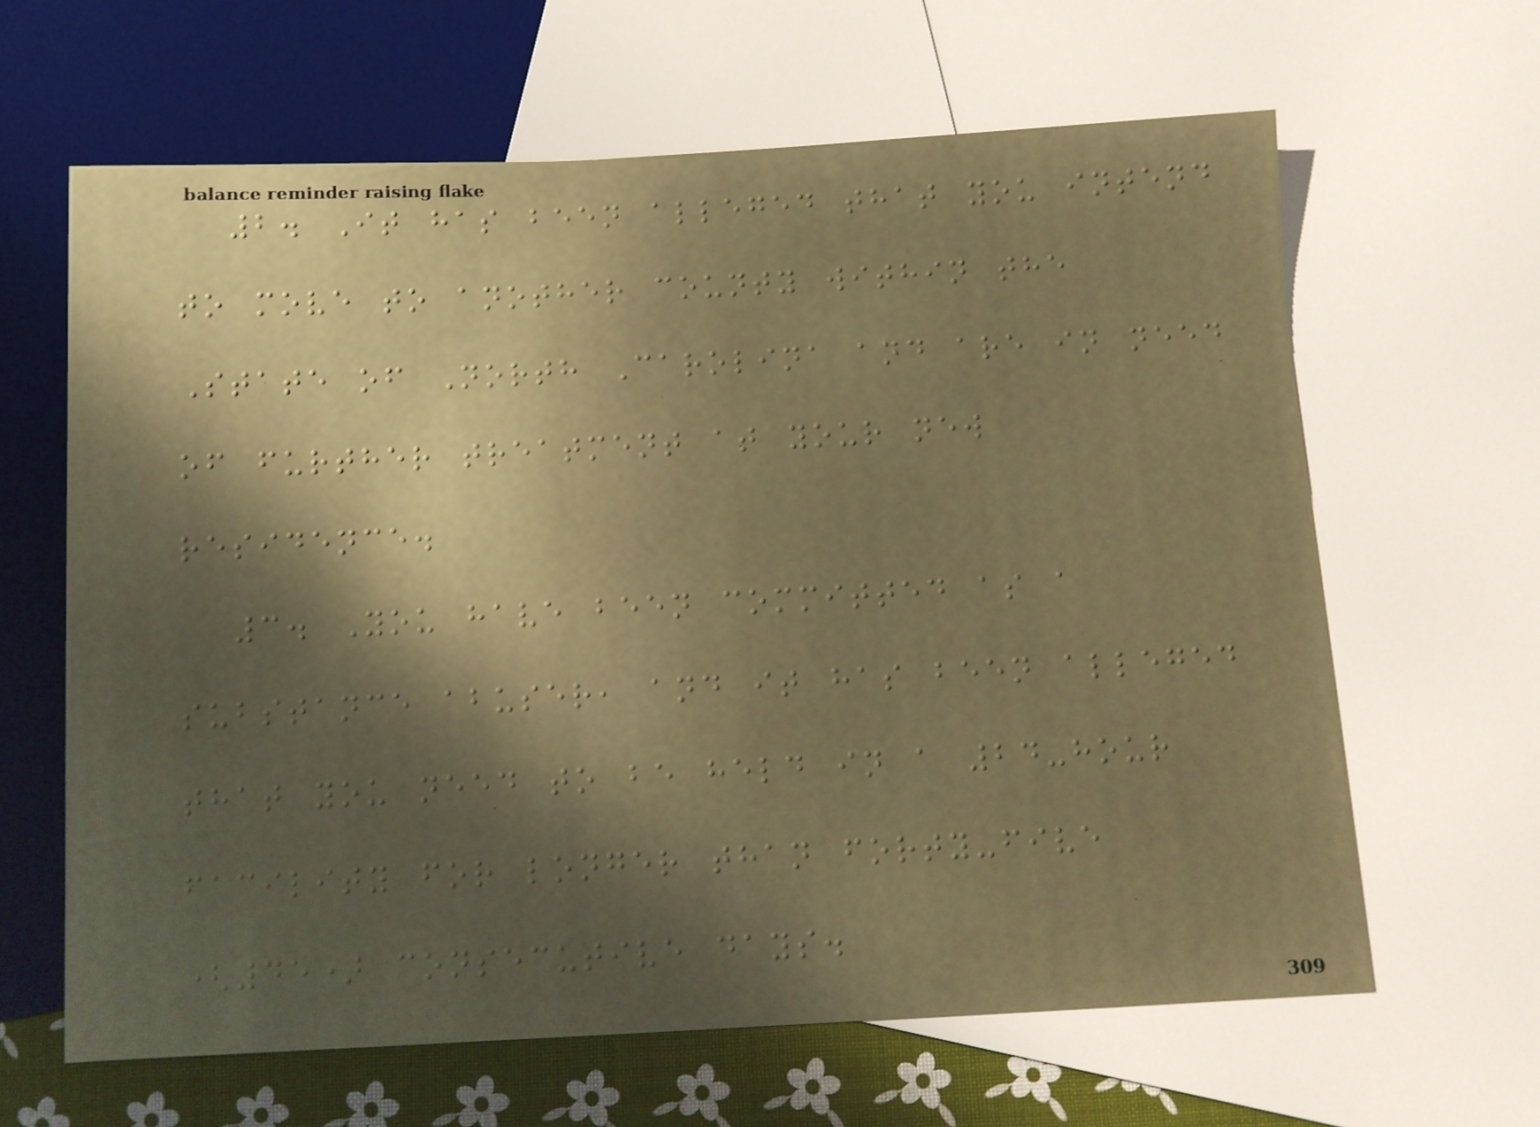2. It has been alleged that you intend
to move to another county within the
State of North Carolina and are in need
of further treatment at your new
residence.
3. You have been committed as a
substance abuser, and it has been alleged
that you need to be held in a 24-hour
facility for longer than forty-five
(45) consecutive days.
